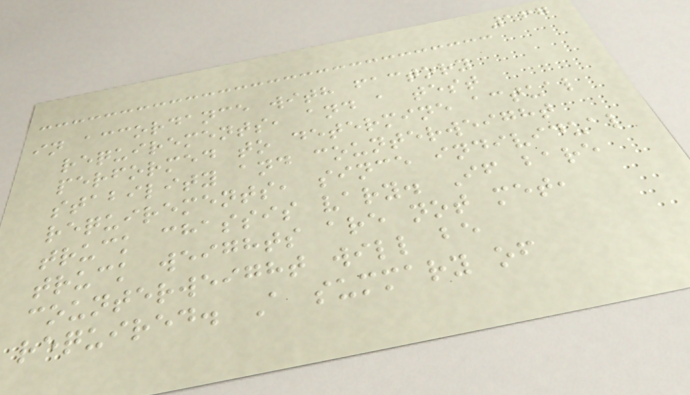167
in accordance with factory
requirements, and a test
performed to determine actual
stability and counterweight
requirements, since individual
truck chassis vary. If bare
truck weights are not met,
counterweight will be
required. A summary of
